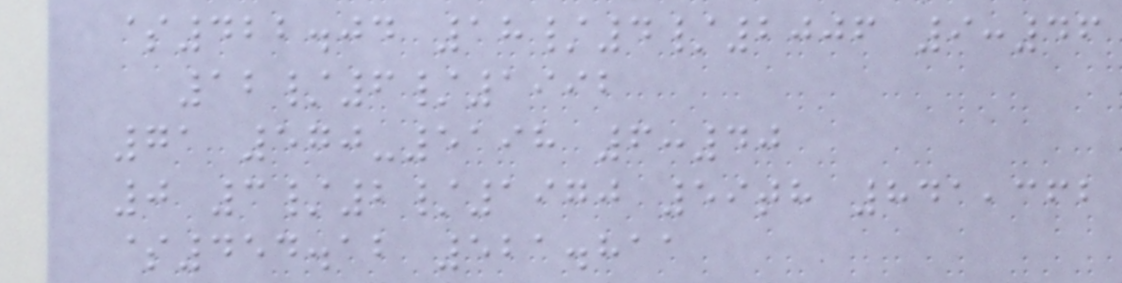$422.04 18/4/2006 9:46
12/6/1992
71 570-5198 6:40
0 3/2/1970 59th 841,362
$454.12 521.811
